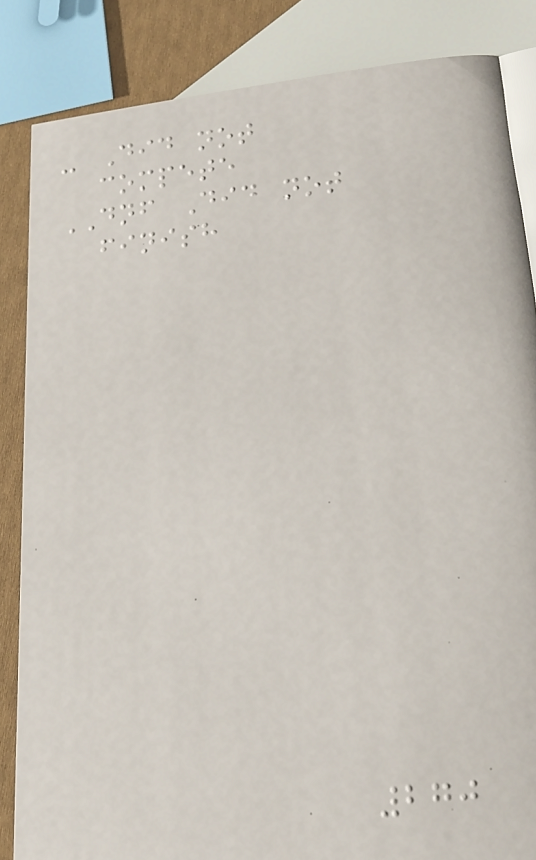- Did not
compete
DNF Did not
finish
270
